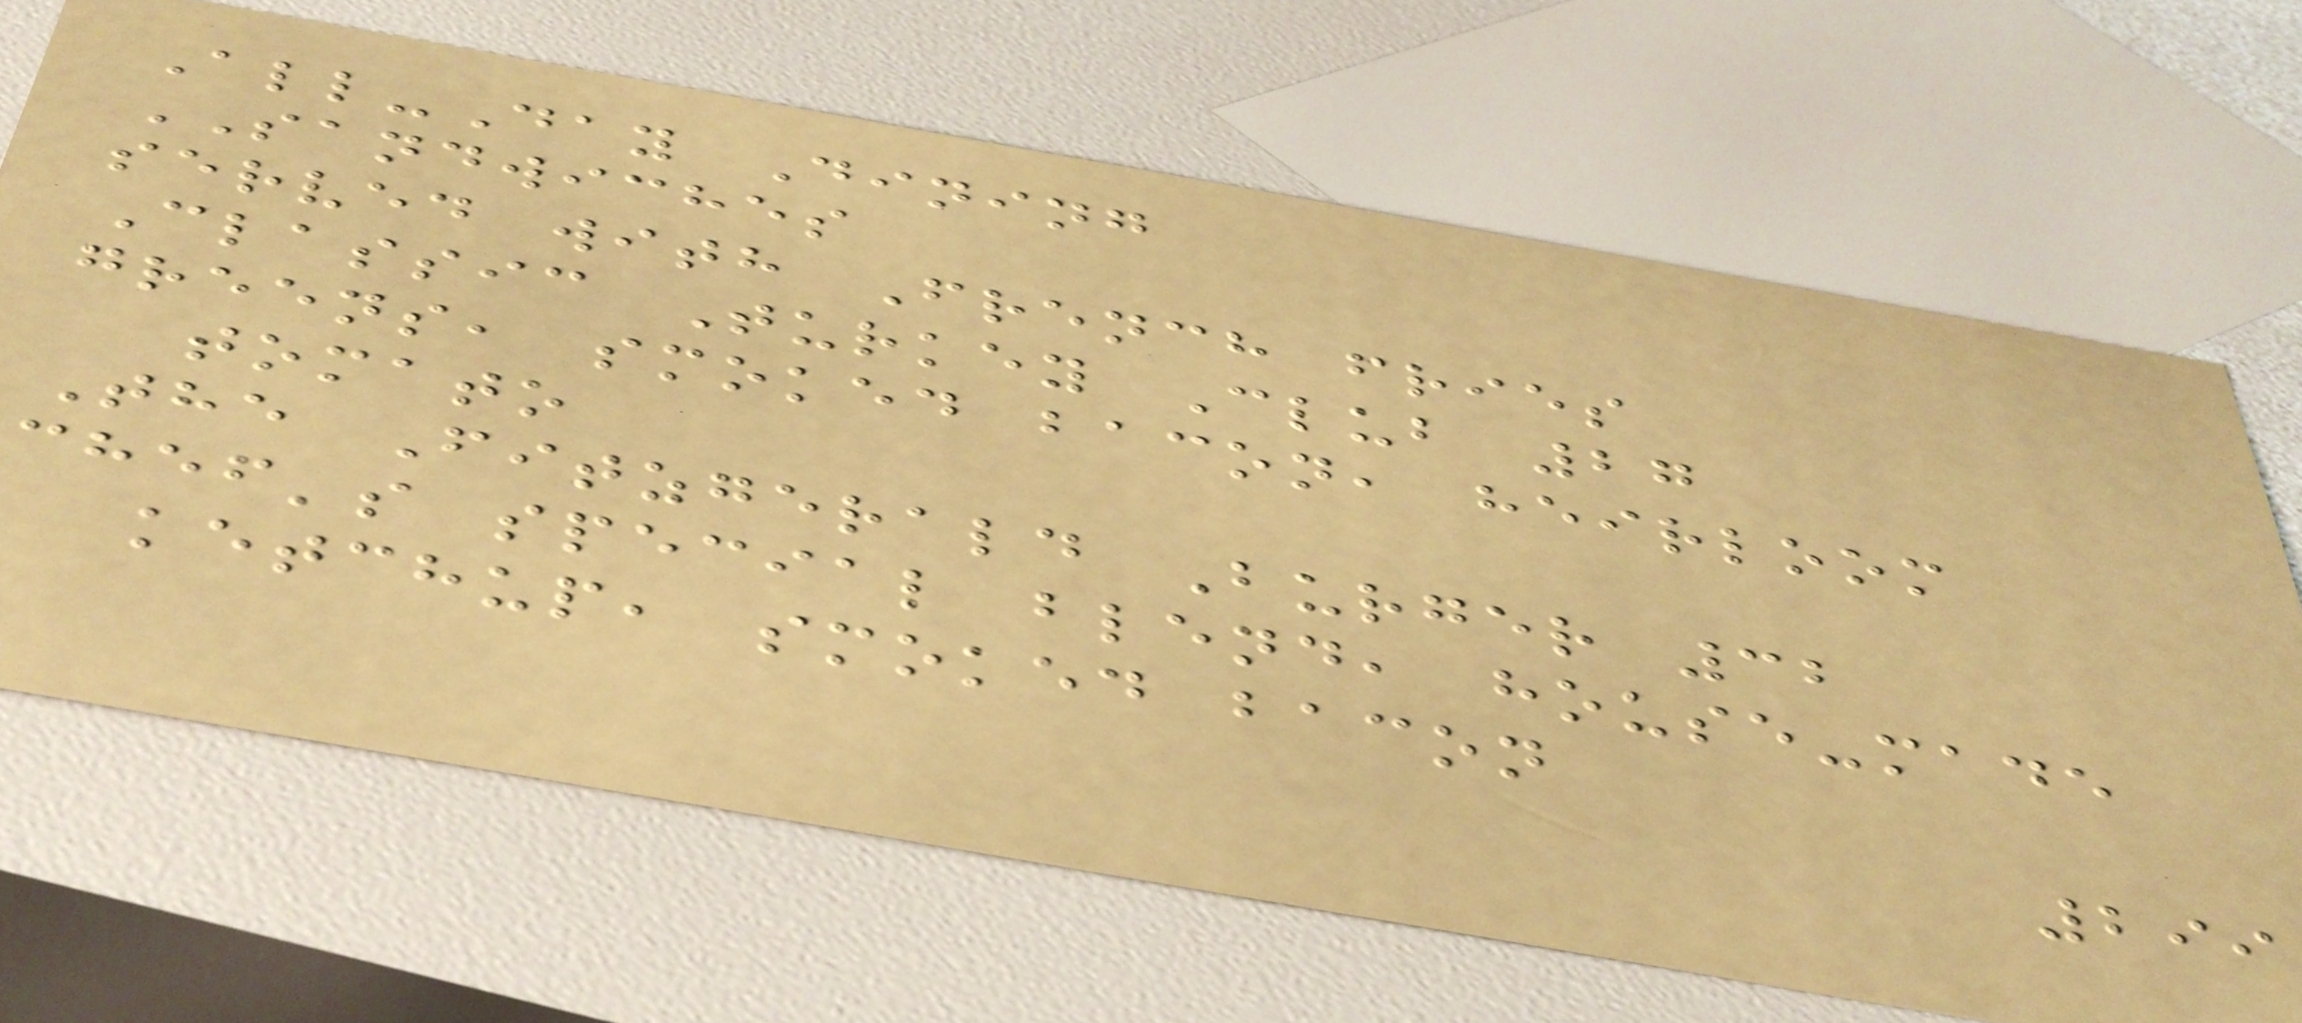All-Day Dining
SANDWICHES
served with French fries
Classic Turkey Club 27
greens, smoked bacon, heirloom
tomato
The Fitzgerald Burger 32
chef's special blend, house-made
ketchup, smoked bacon
299
